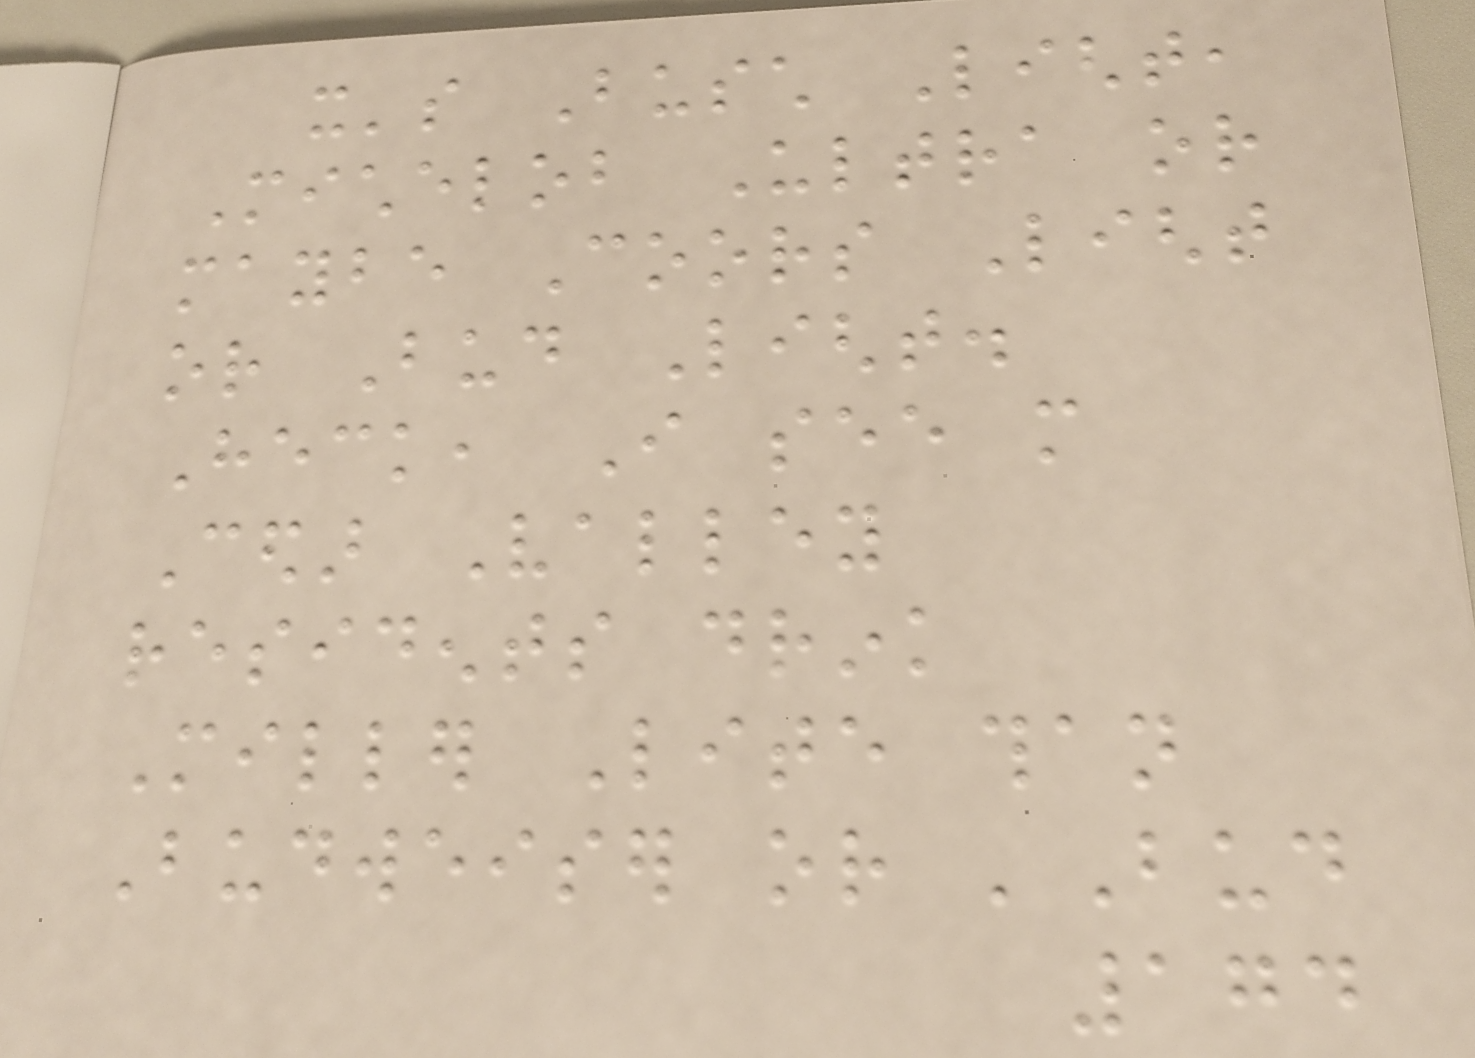it's Busch Light,
Michelob Ultra or
maybe Coors Light
or Bud Light.
Heck, I see more
Cedar Valley
residents drink
Miller Lite than
Budweiser or 'Bud
174
